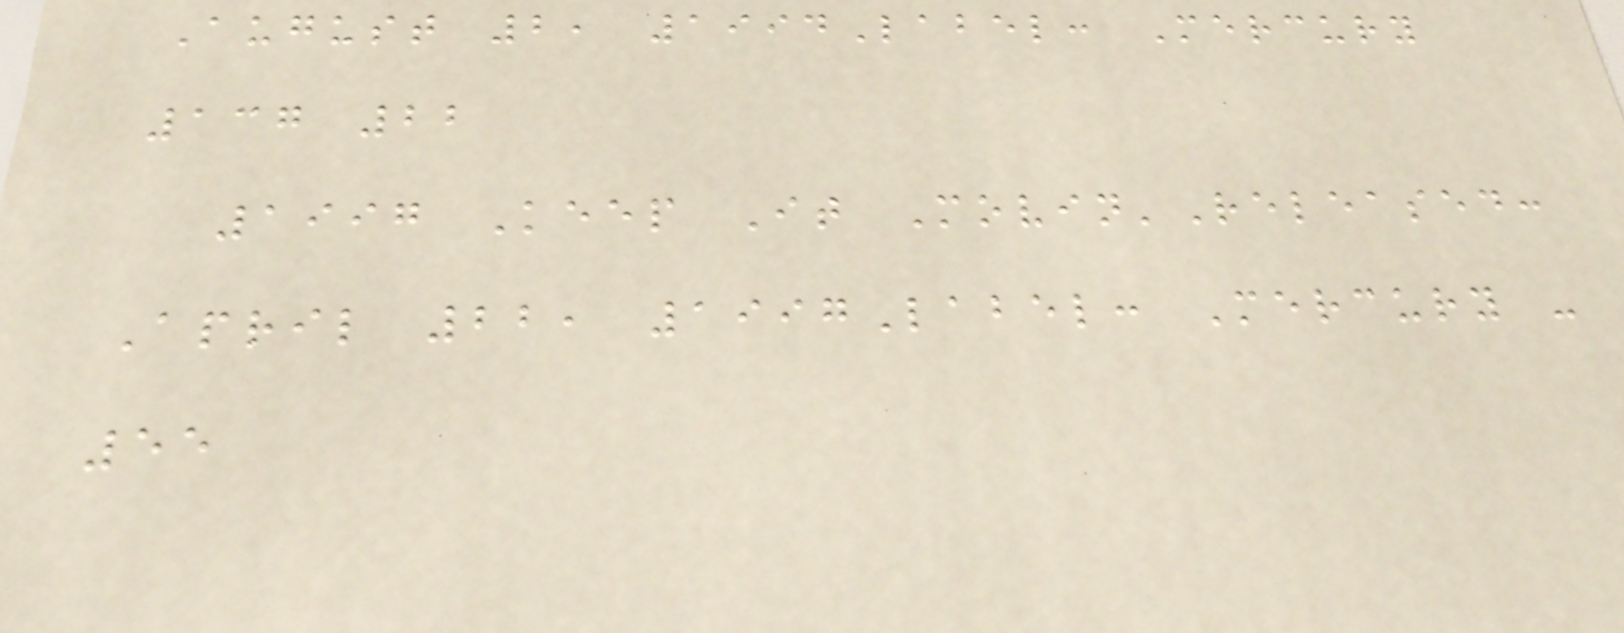August 2, 1994Label: Mercury
137 22
1997 Keep It Movin'Released:
April 22, 1997Label: Mercury -
55
